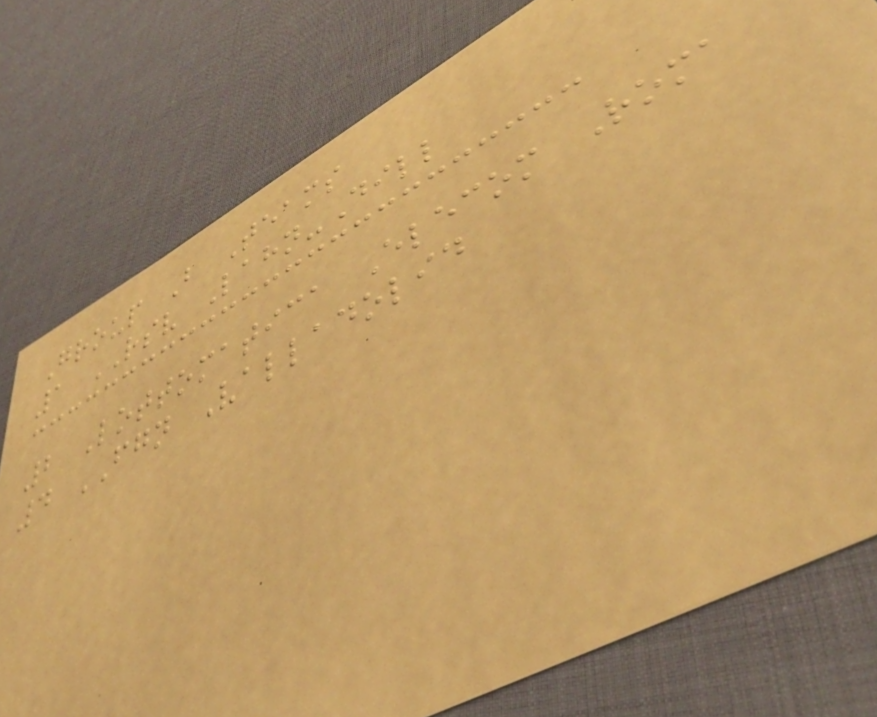Group B Teams
1 RSV Lahn-Dill
2 Lottomatica Elecom Roma
4 FGN Valladolid
